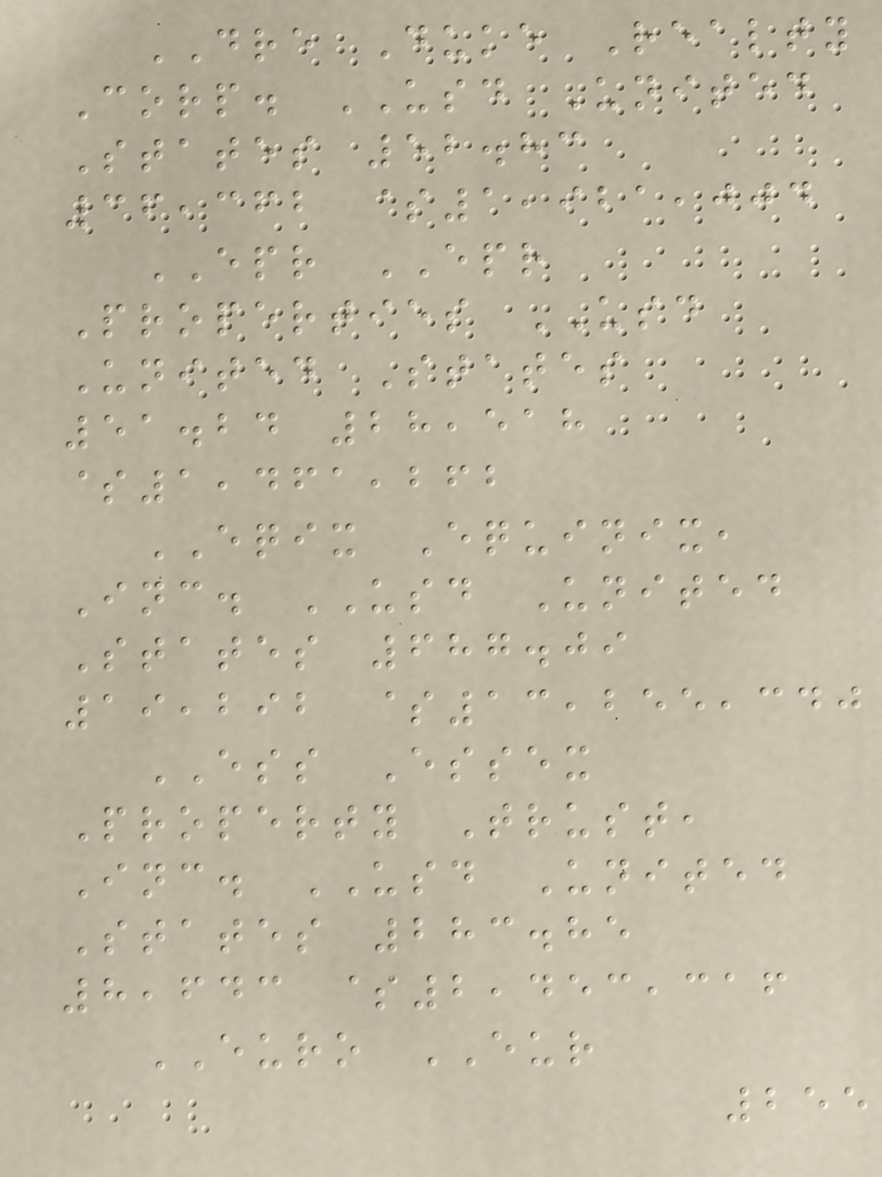DRE Duke Realty
Corp. USD United
States 52.83
36,362 $1,921,004
EPR EPR
Properties USD
United States
51.24 28,518
$1,461,262
EQIX Equinix,
Inc. USD United
States 687.09
19,292 $13,255,340
ESS Essex
Property Trust,
Inc. USD United
States 283.85
8,643 $2,453,316
EURO EUR
255
